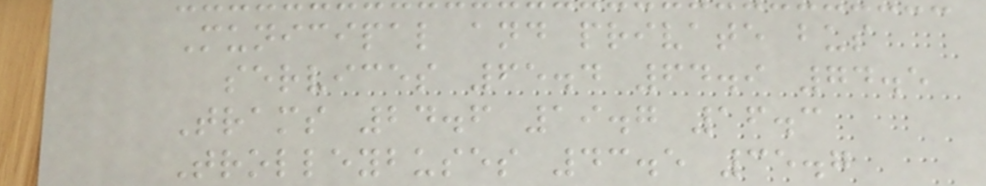Municipal and private bus
services 65.4 64.9 74.5
Trams 24.6 19.7 16.3
Trolleybuses 43.5 35.7
